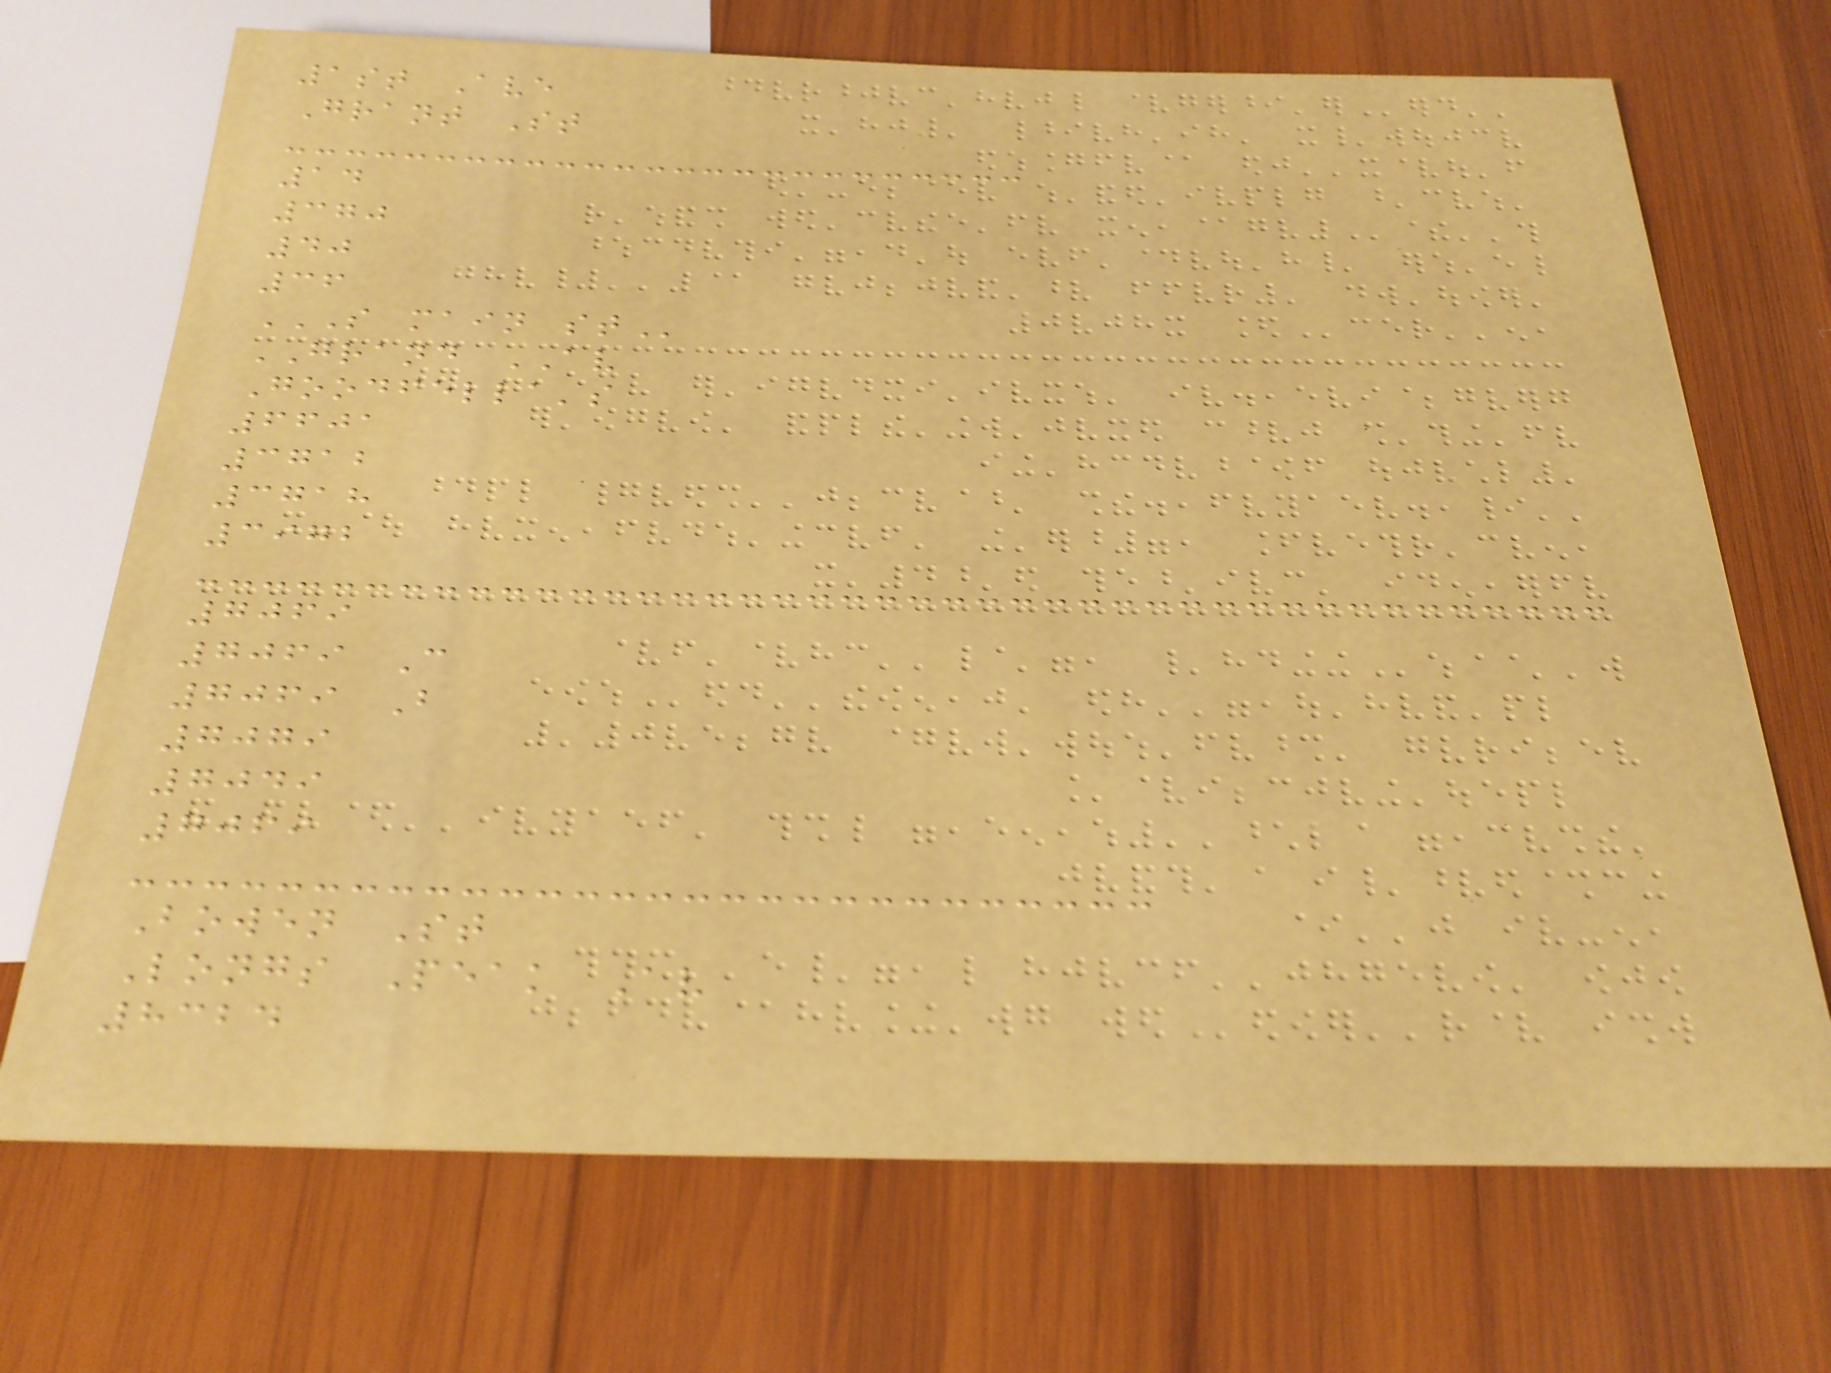1st Ave
Grant St
14
370
40
36
S MAIN ST
GRAND AV
Goodfella's
6601
3712
3718
3972
7069
7069 C
7069 B
7079
7049
7069
Bowen St
Longs Peak Av
8324
